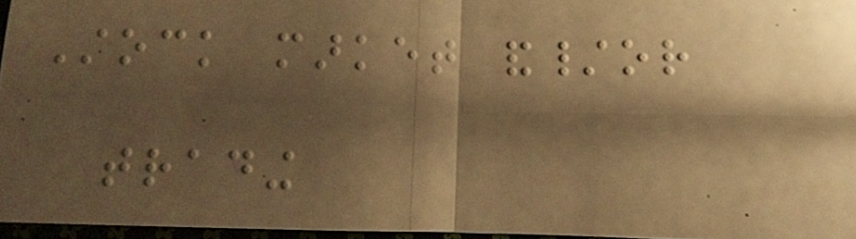Stock market and/or
trading
